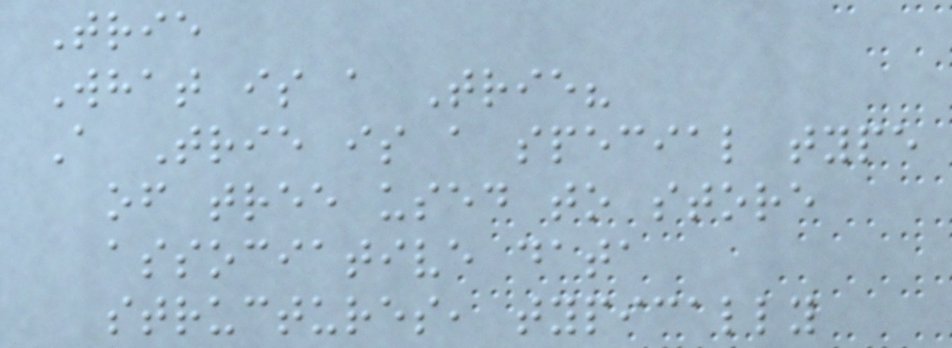Trie
What is a Trie?
A Trie is a special type
of tree used to store
associative data
structures, typically
